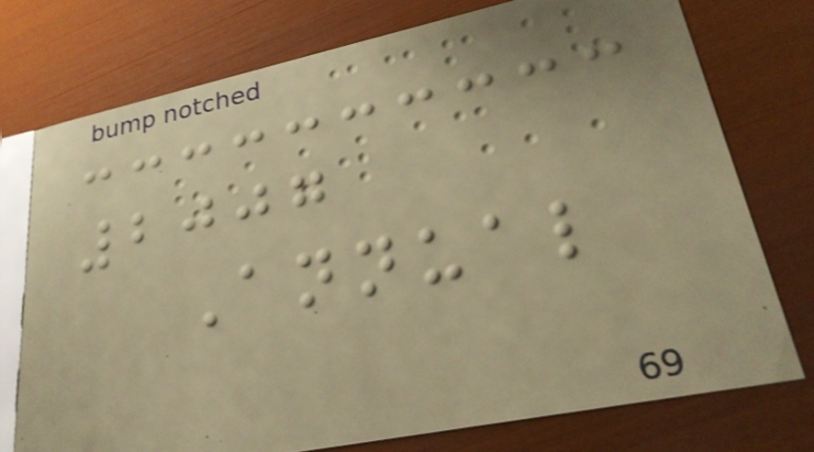2007
Annual
